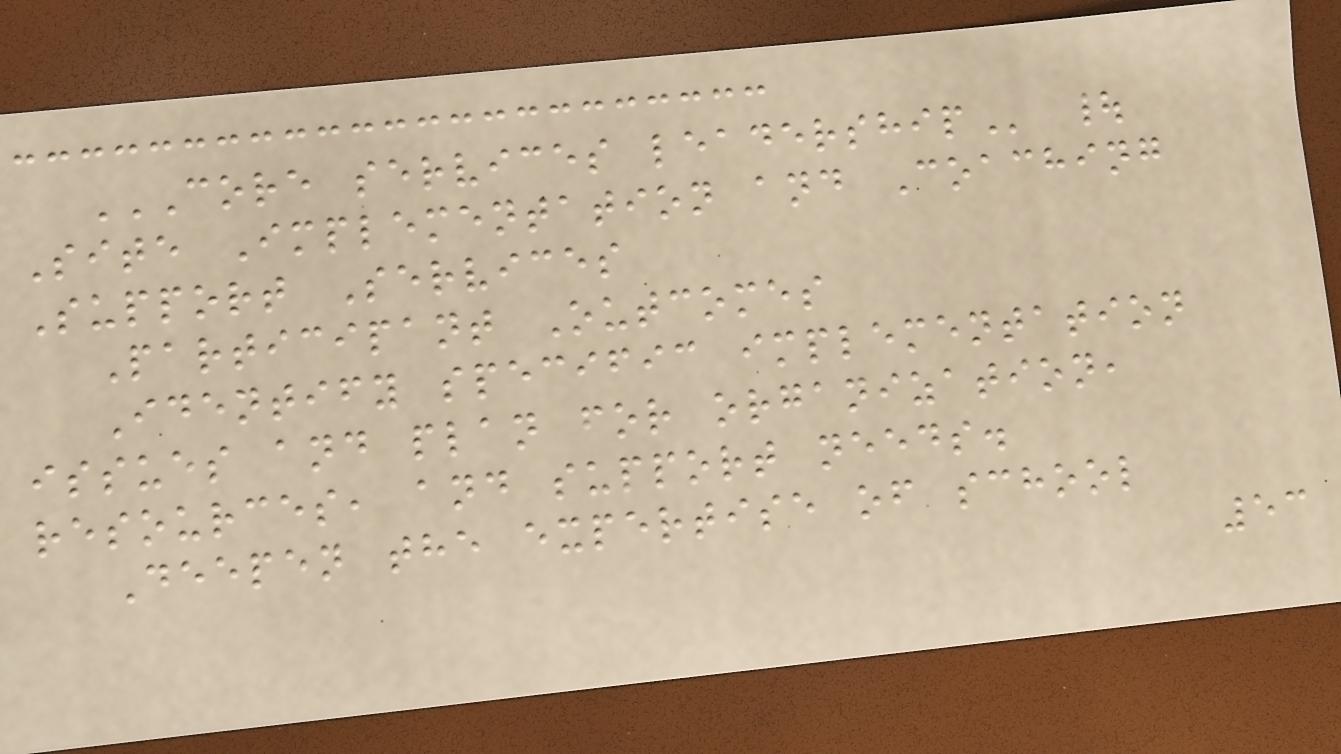CORE SERVICES LEADERSHIP |
Site Implementation and Coaching
Support Services
Participant Outcomes
Identify specific implementation
issues and plan for organization,
resources, and support needs.
Deepen the expertise of school
53
